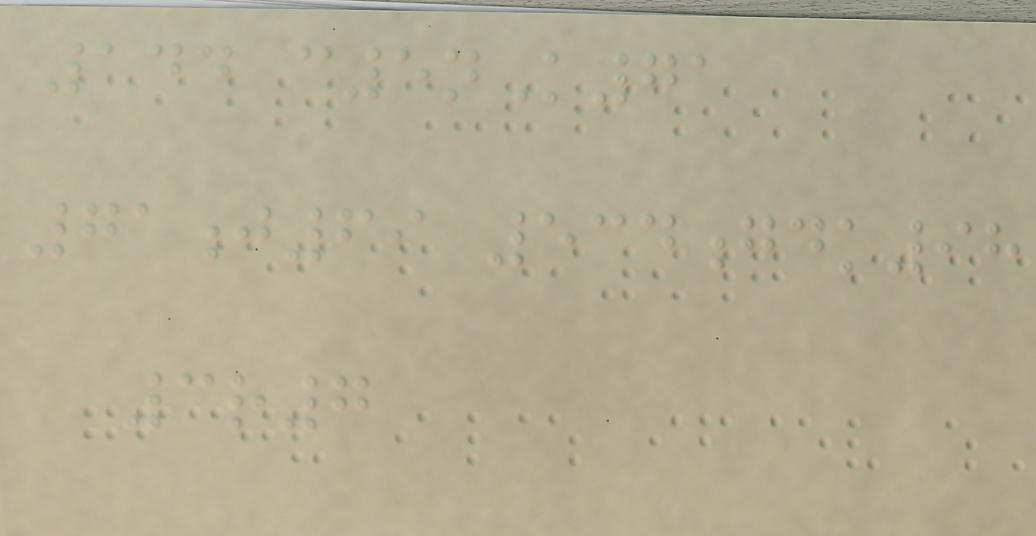144 c5nK71
71j69 534gdk98
3r7
